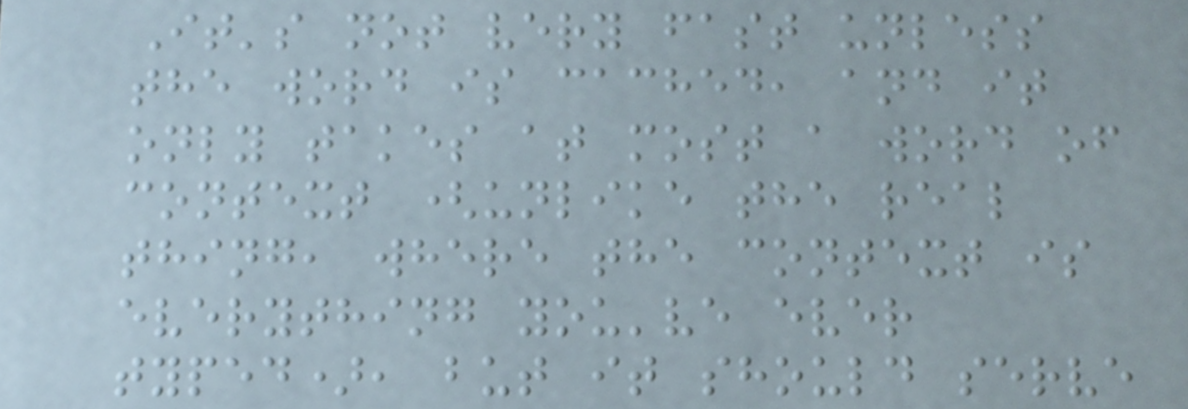It's not very fast unless
the word is cached, and it
only takes at most a word of
context (unlike the real
thing, where the context is
everything you've ever
typed), but it should serve
